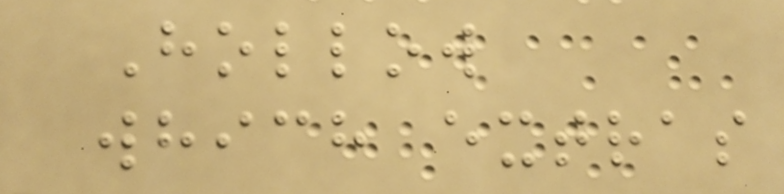Hollow
which extras
